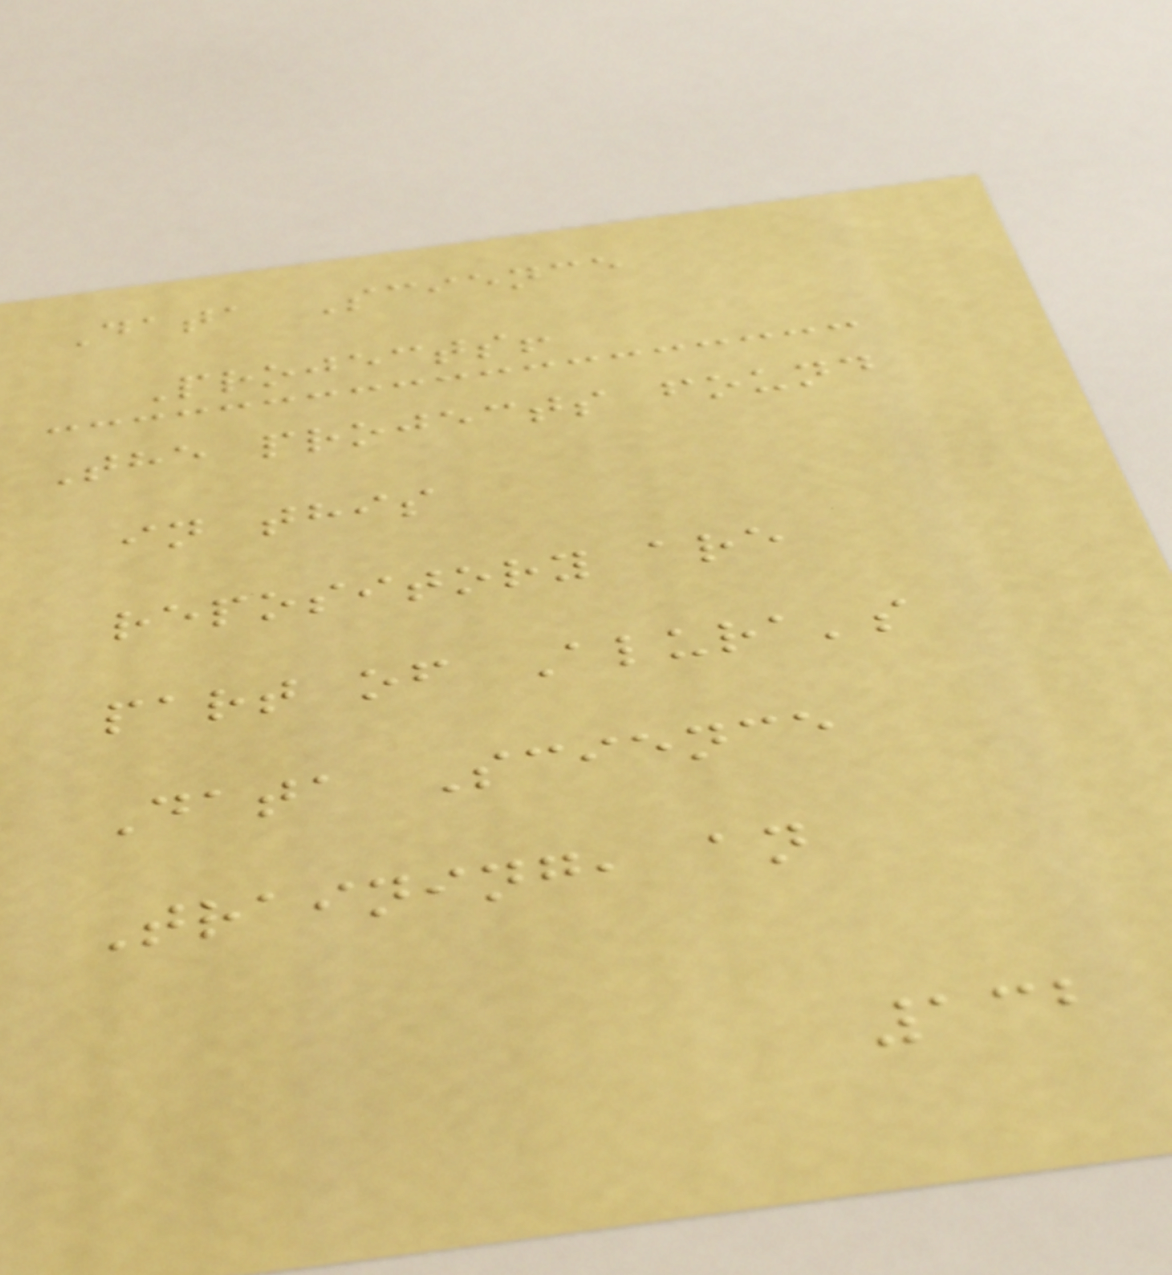Data Science
Projects!
The projects found
in this
repository are
part of Alura's
Data Science
Training, an
132
